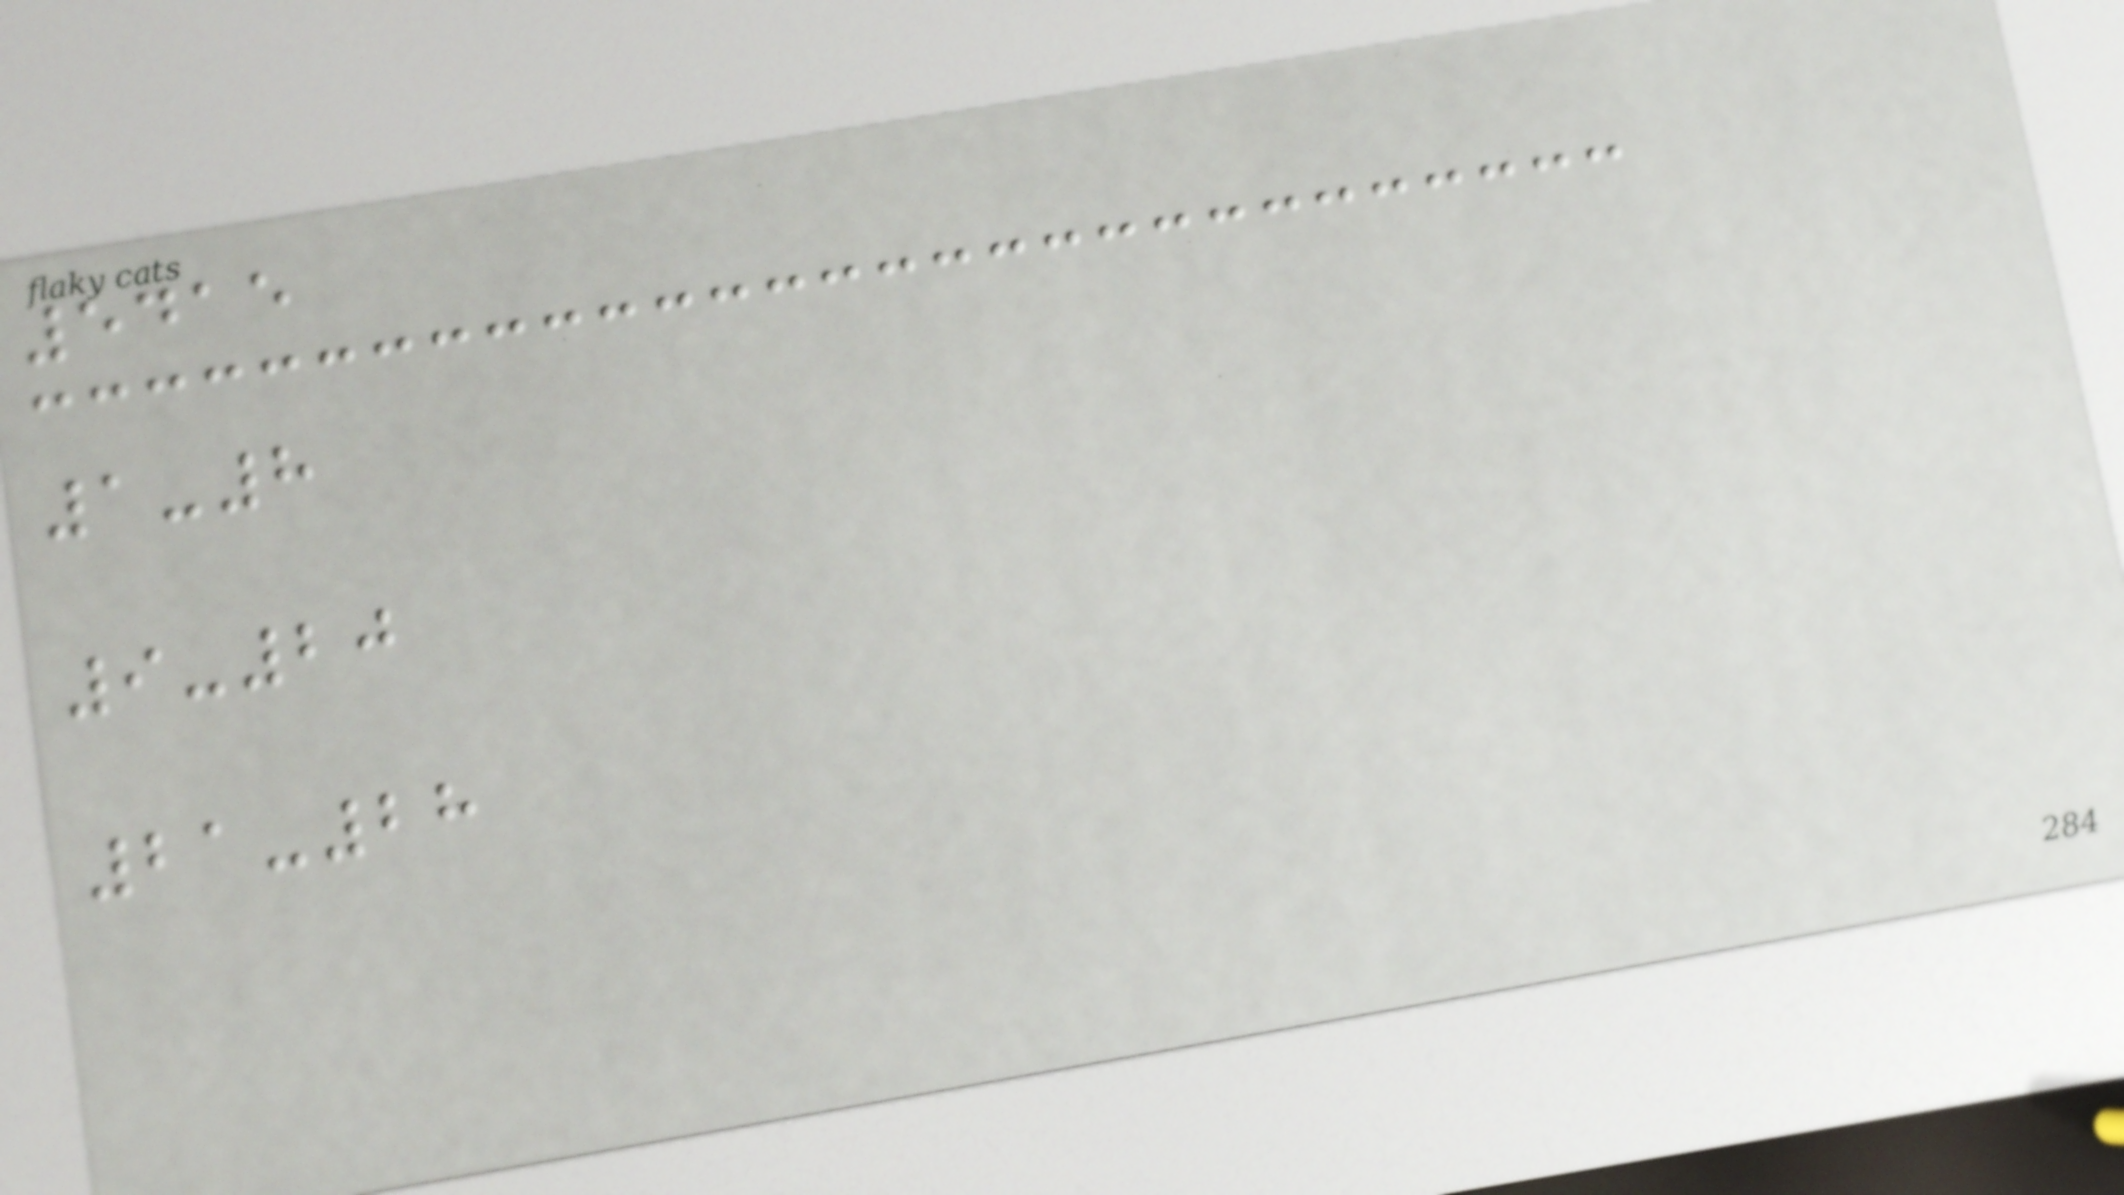5415
1-8
9-20
21-28
